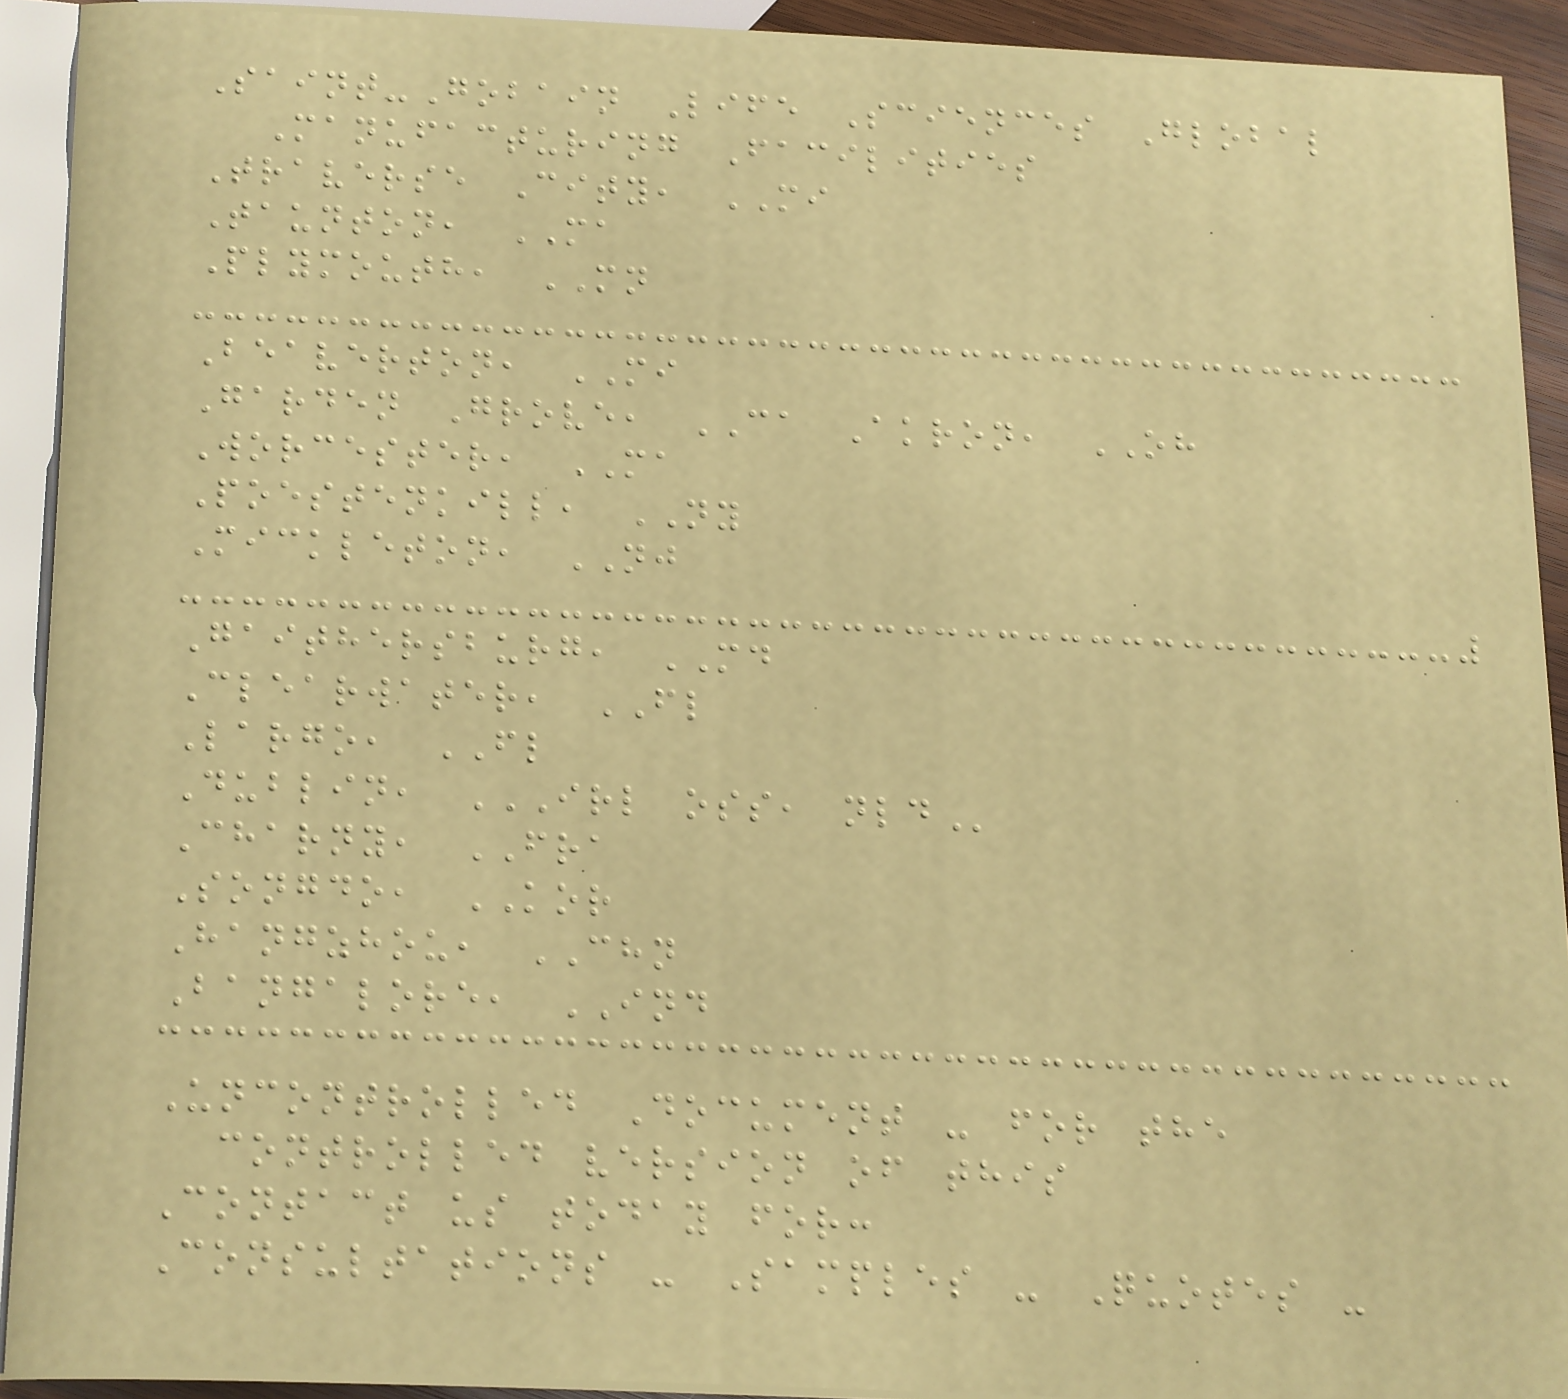Saint-Gobain Life Sciences Global
Manufacturing Facilities
Traverse City, MI
Taunton, MA
Plymouth, MN
Beaverton, MI
Garden Grove, CA Akron, OH
Worcester, MA
Poestenkill, NY
Mickleton, NJ
Gaithersburg, MD
Clearwater, FL
Largo, FL
Dublin, IRL OSS, NLD
Charny, FRA
Songdo, KOR
Hangzhou, CHN
Bangalore, IND
Uncontrolled Document - for the
controlled version of this
Contact us today for:
Consultations - Samples - Quotes -
